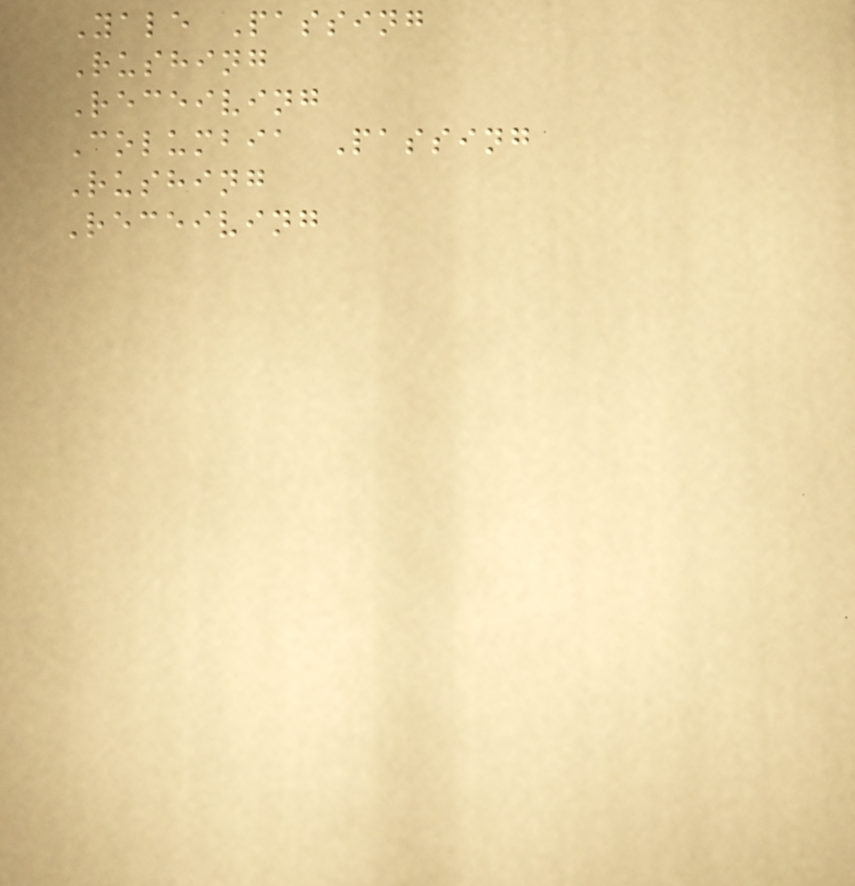Yale Passing
Rushing
Receiving
Columbia Passing
Rushing
Receiving
